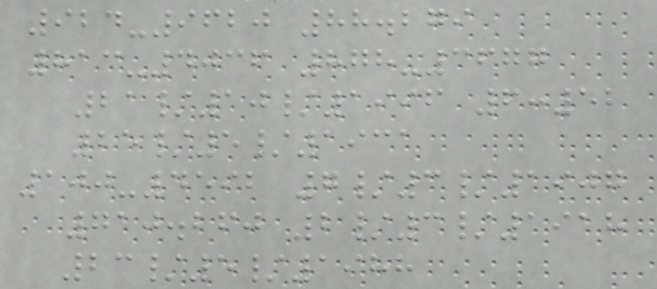924-9620 88.279
813-4036 878-3677
21/10/1996 6:52
25/5/1931
100-4592 7/3/1907
710.260 2/3/1918
23/5/1988
